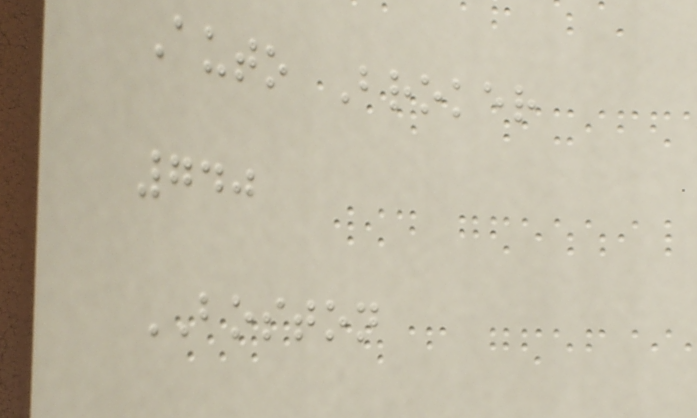Auto Broker
740
BOSTON
